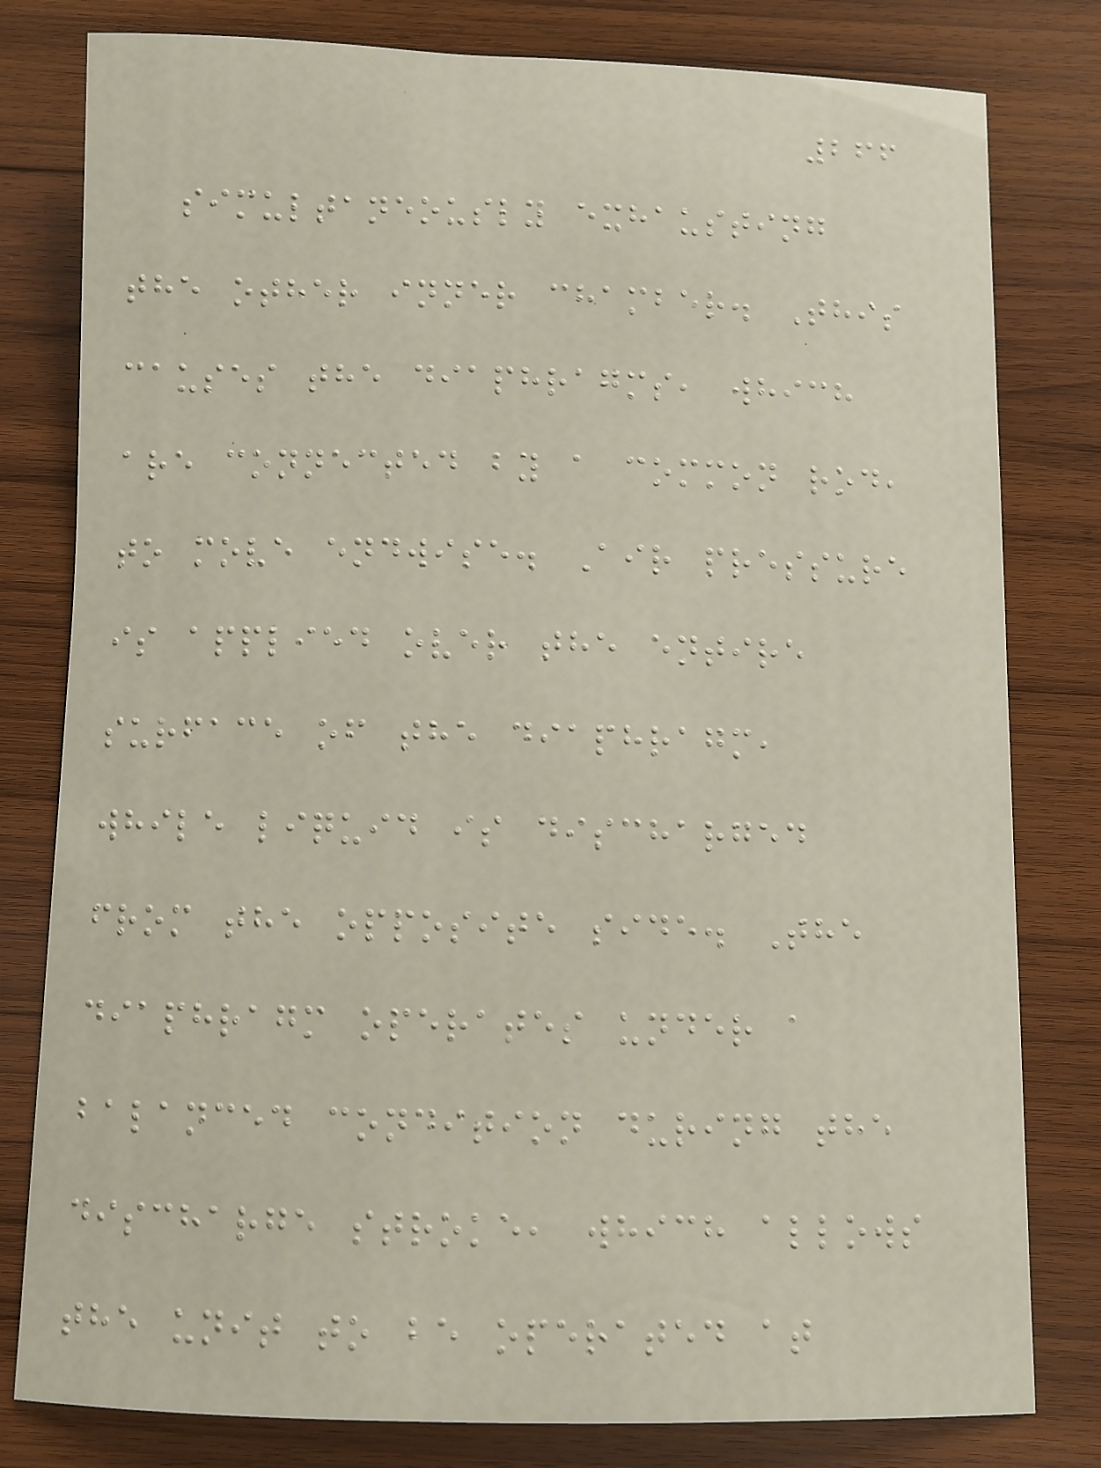266
simultaneously exhausting
the other inner chamber. This
causes the diaphragms, which
are connected by a common rod,
to move endwise. Air pressure
is applied over the entire
surface of the diaphragm,
while liquid is discharged
from the opposite side. The
diaphragm operates under a
balanced condition during the
discharge stroke, which allows
the unit to be operated at
